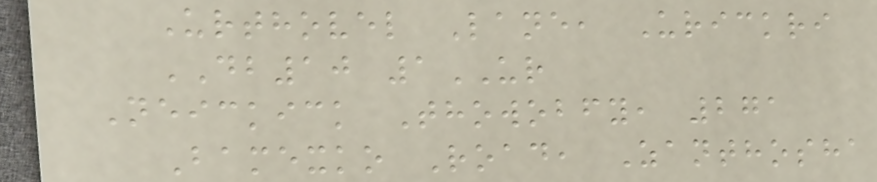Urthovel Lane, Urickri
DB10 1UR
Neickick Thowobfy, 271
Bamexko Road, Zanthosha
